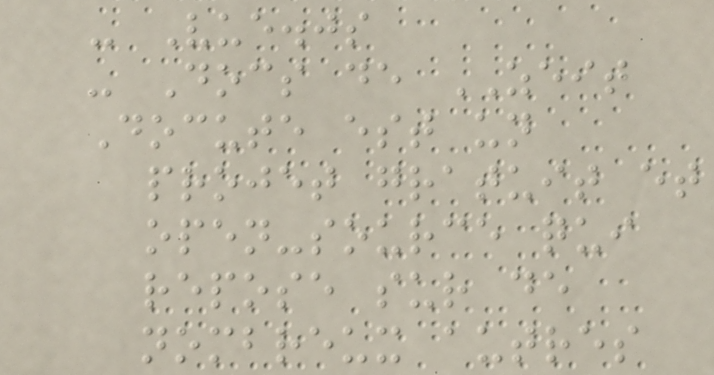- Vue.js
- Docs de ZEIT
Docute est un
projet gratuit et
open-source qui
repose sur de
nombreux autres
